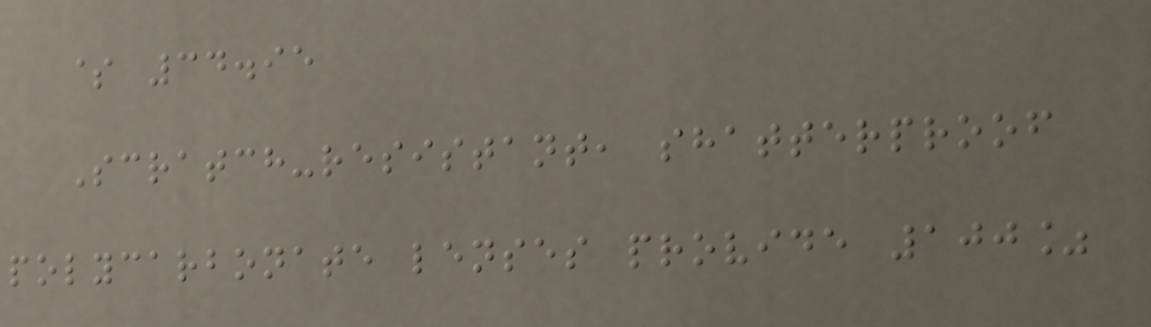$ 34.95
Scratch-resistant, shatterproof
polycarbonate lenses provide 100%
